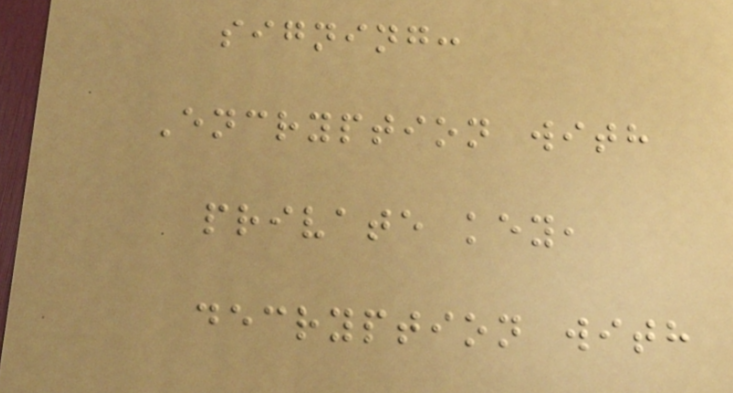signing:
Encryption with
private key,
decryption with
